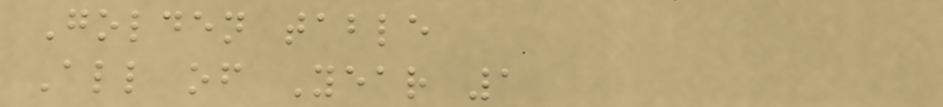Golden table
All of Year 1
